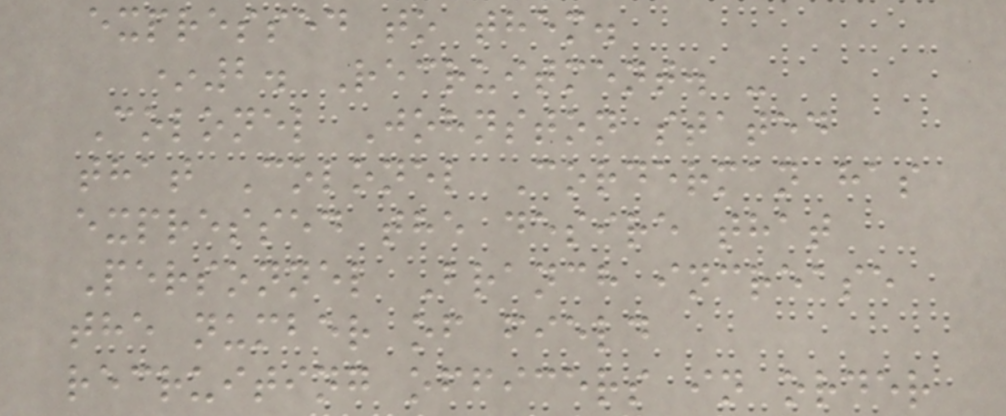expressed to them.
*2. Recruitment. -
Colonel Johnston stated
that Colonel Corderman has
expressed the desire that
Personnel Branch increase
the number of field
recruiting officers in order
